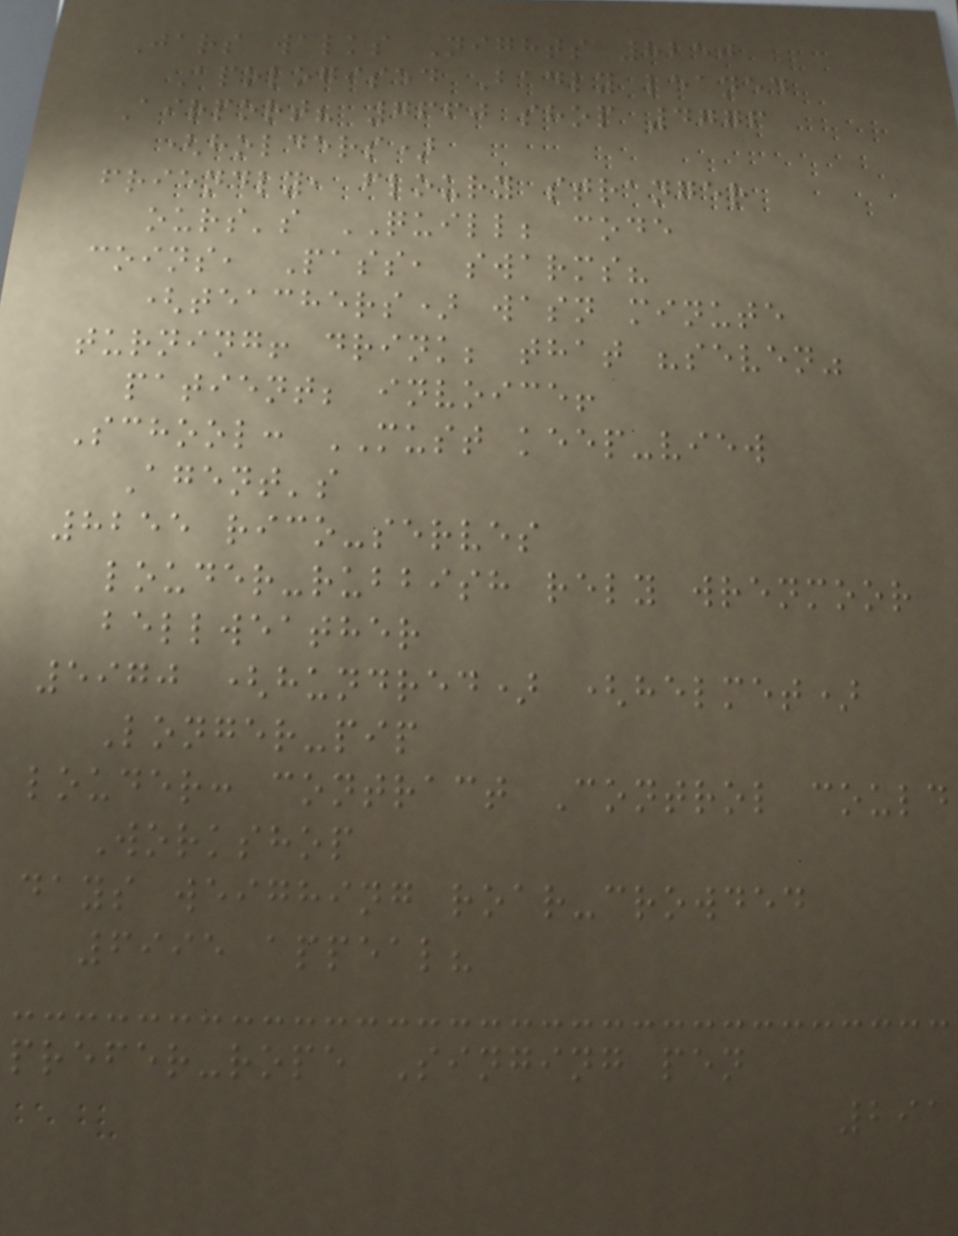Jars walks Nights 8250
Apologised Badly leaned
Airport? 7660 shop 4776
(holders)
friendly, floury stranger
ours's QUILL; code
coins, Pass, swarms?
(teachers) wasn minute
turning! drink; that "seven"
patient; invoice!
School: MUST keep-view
Agent's
8255 rico-serves
louder-rubbish rely wrenmoor
bellweather
5970 (hundred) (helmet)
Longer-pip
louder: contract Control could
Workshop
days weighing roar-crowded
6995 appeal?
prefer-rope Singing pen
291
